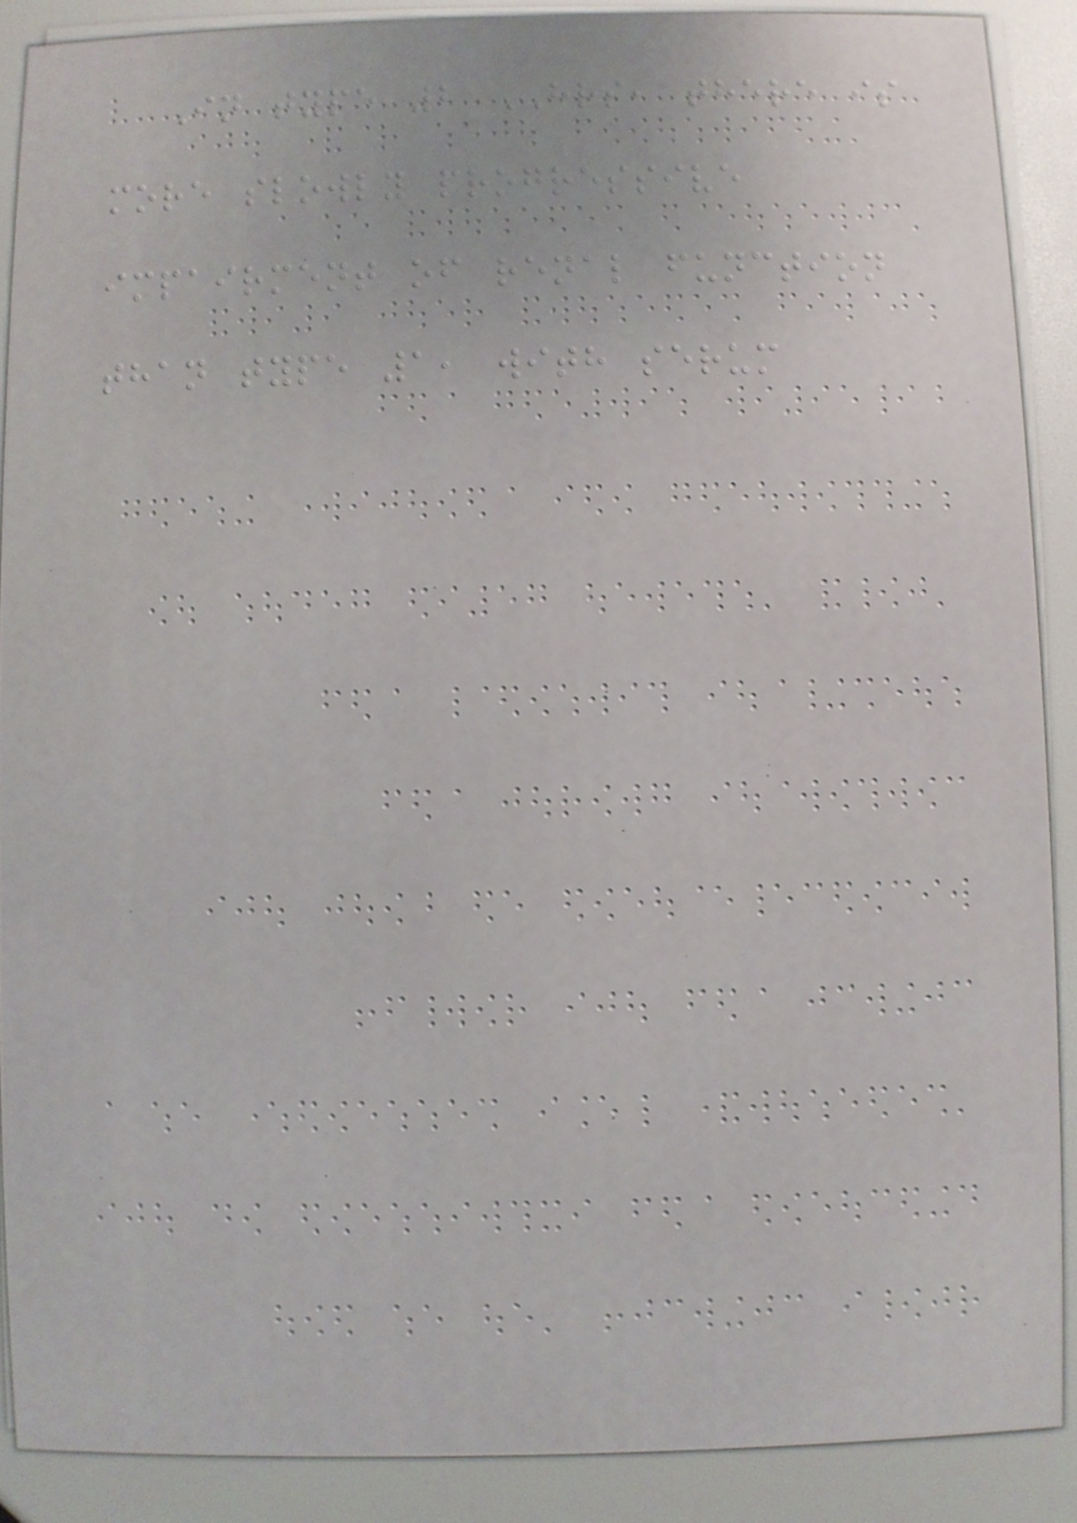In type 2 HRS, there is
more slowly progressive
impairment of renal function
than type 1, with serum
